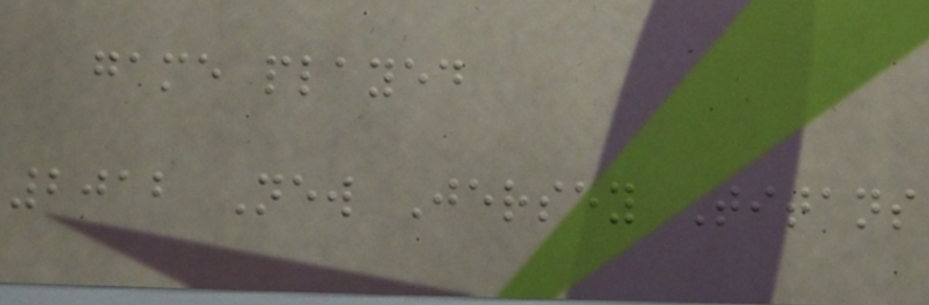game played
2012 New Jersey Titans
